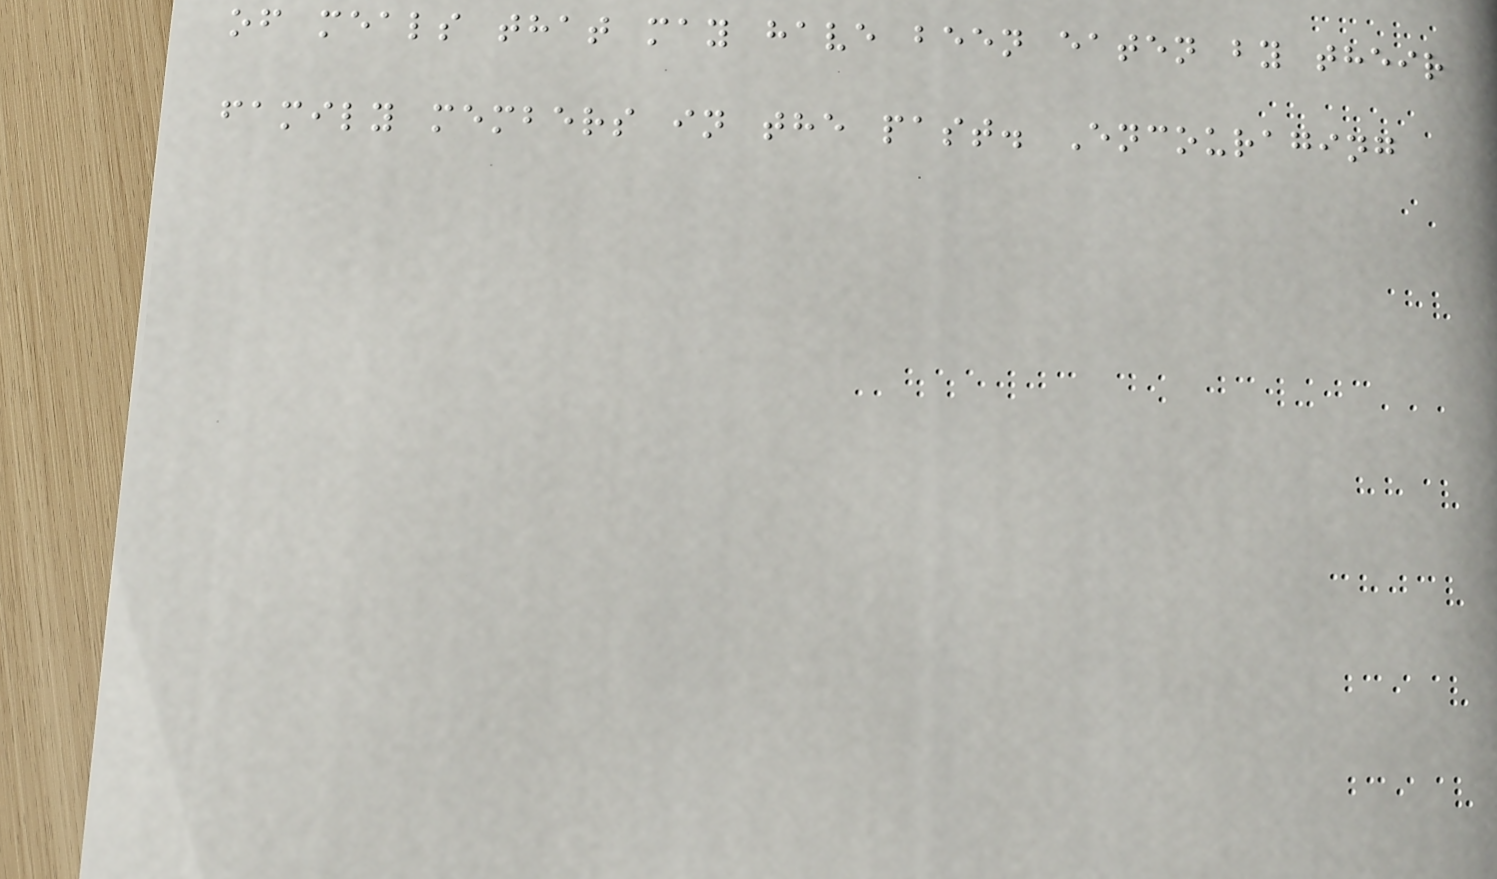of meals that may have been eaten by their
family members in the past. Encouraging
